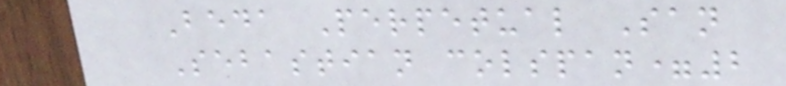Beda Perpetual San
Sebastian colspan=2
